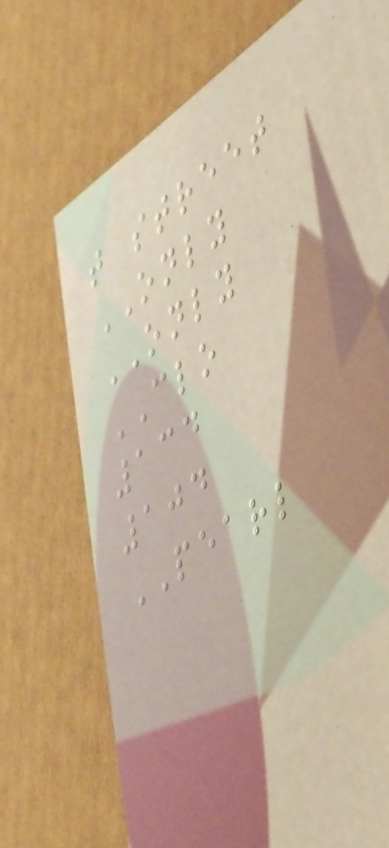t street
ONLY
ONLY
CLO
134
104
PEARL
